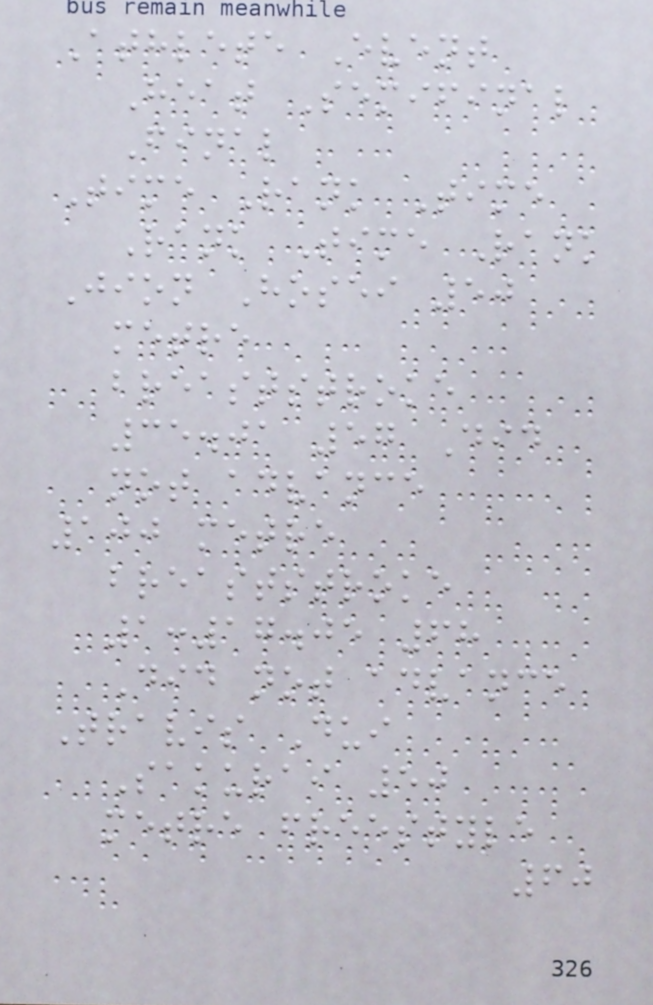Athlete Event
Heat Semifinal
Final
Time Rank Time
Rank Time Rank
Jion Hosei 50
metre
breaststroke
35.01 57 Did
not advance
100 metre
breaststroke
1:17.05 68
Did not advance
Travis Dui
Sakurai 50
metre freestyle
60
